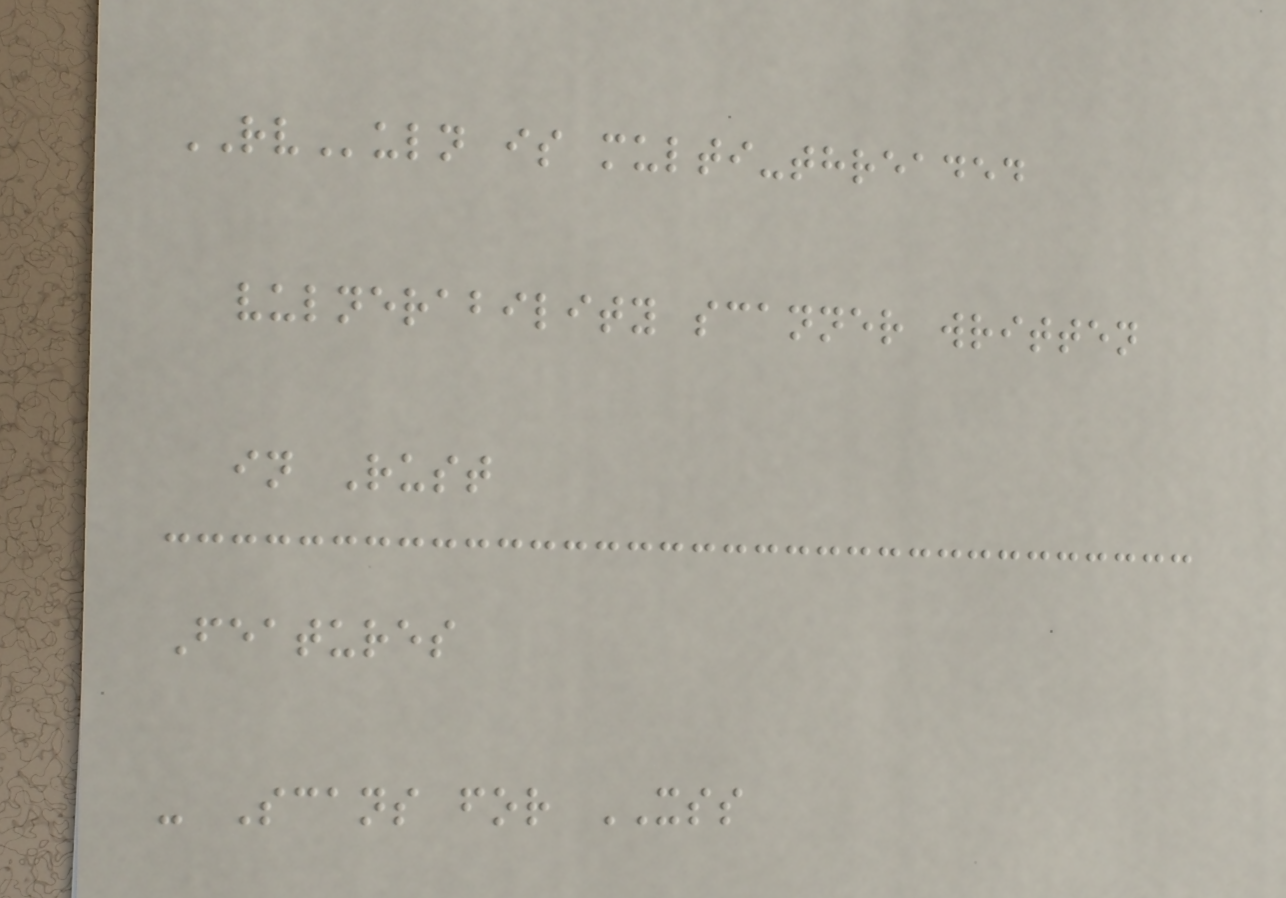RVuln is multi-threaded
vulnerability scanner written
in Rust
Features
- Scans for XSS
